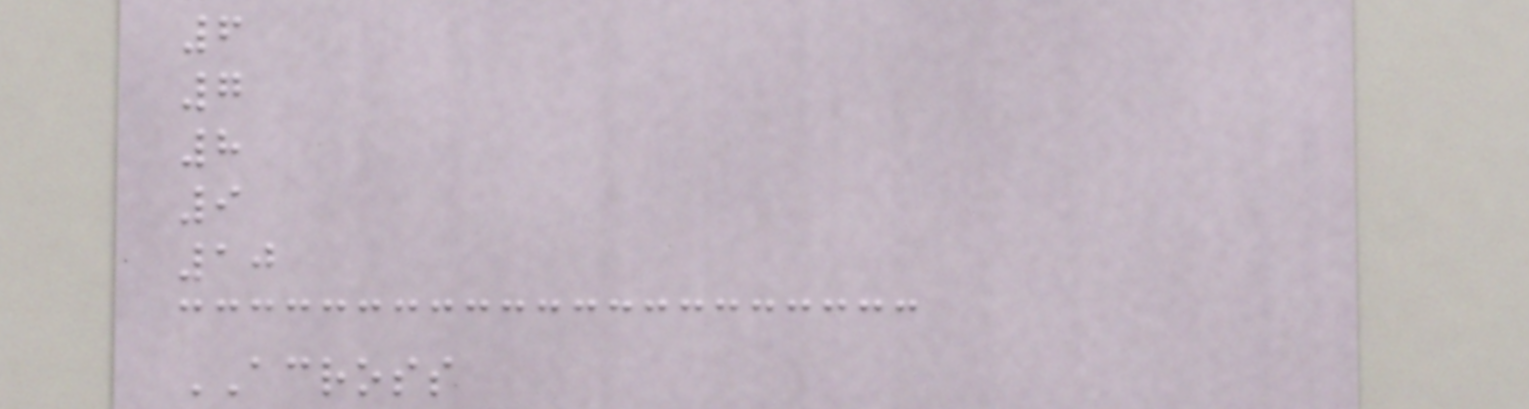6
7
8
9
10
ACROSS
